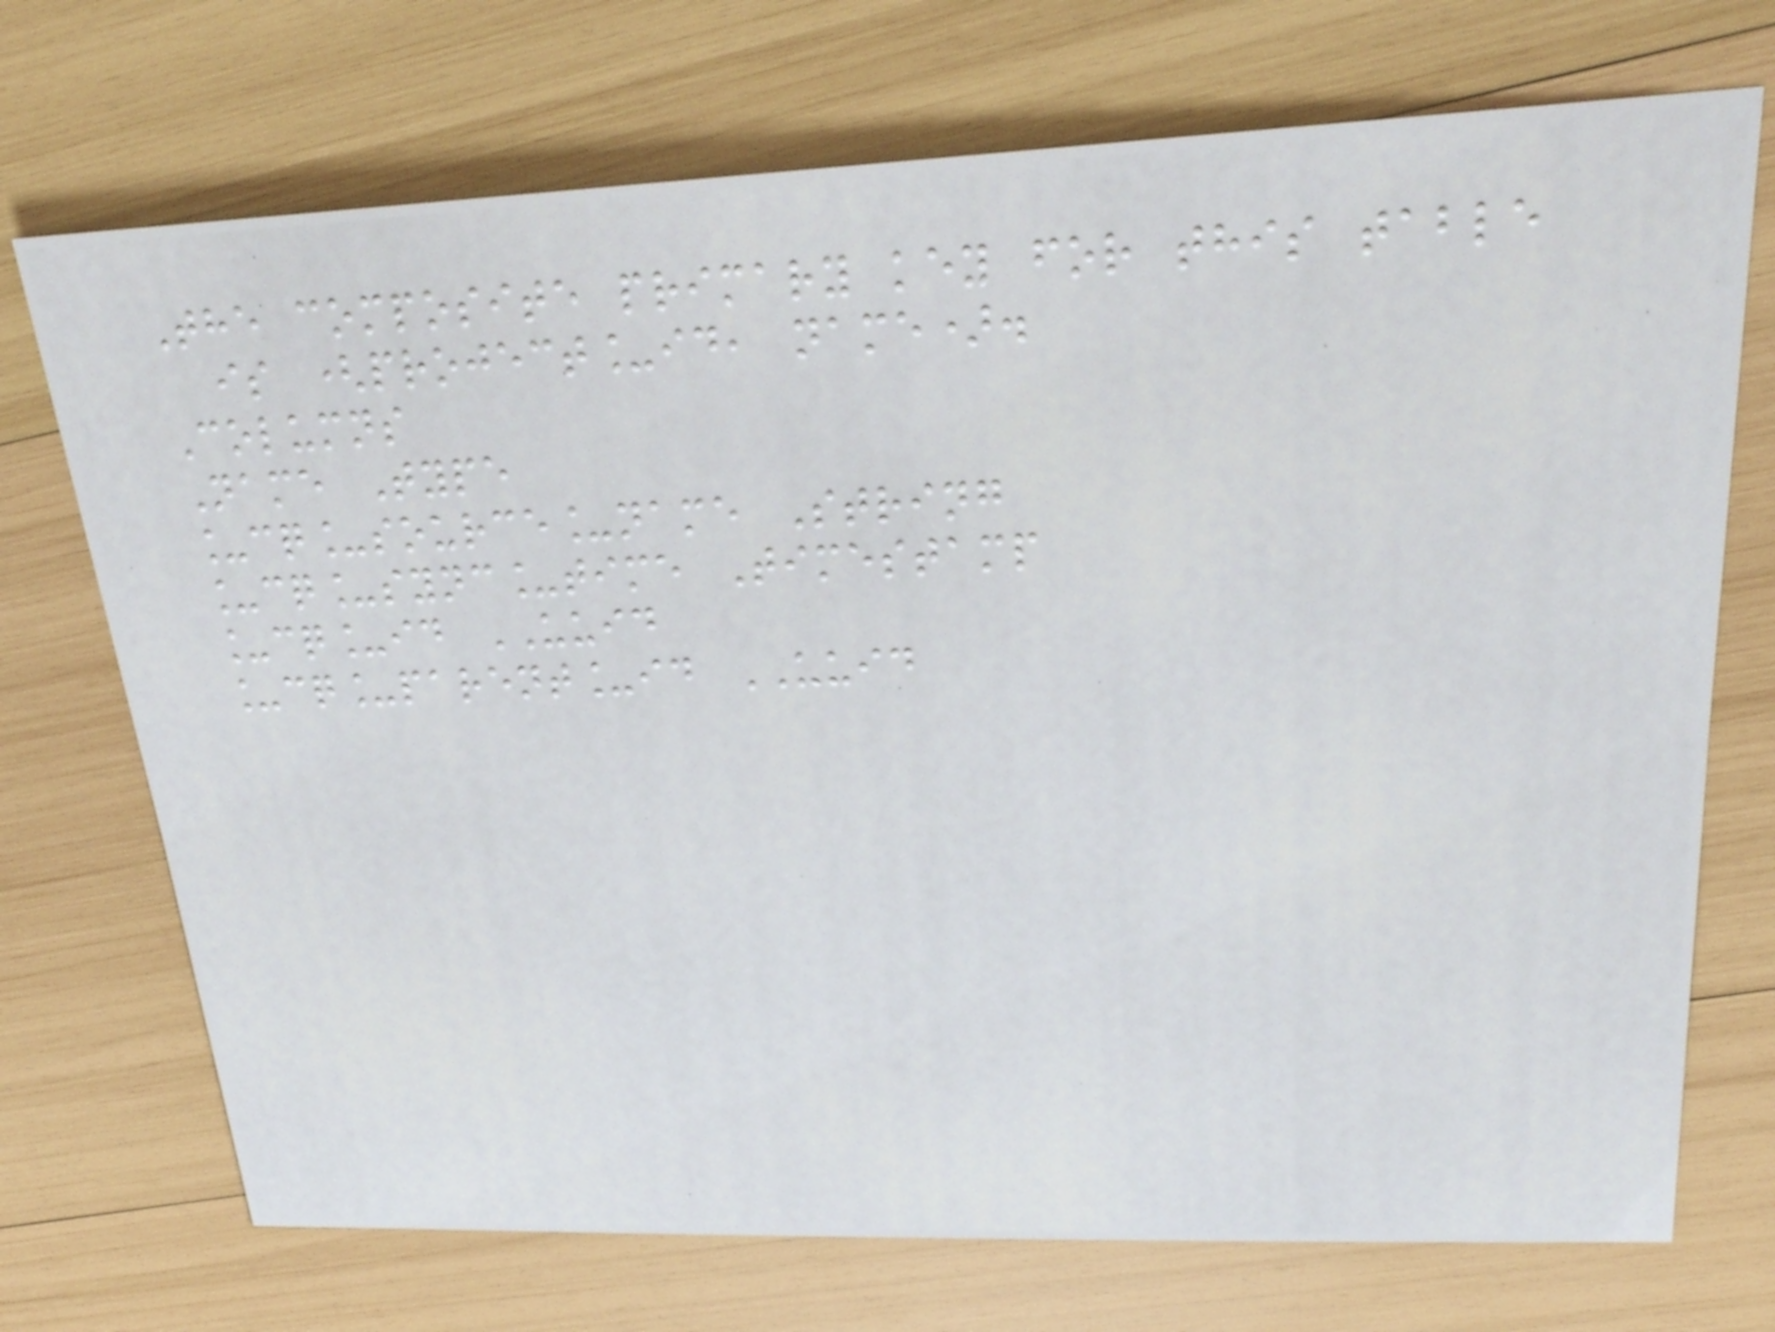The composite primary key for this table
is (project_id, name).
Columns
Name Type
_cq_source_name String
_cq_sync_time Timestamp
_cq_id UUID
_cq_parent_id UUID
